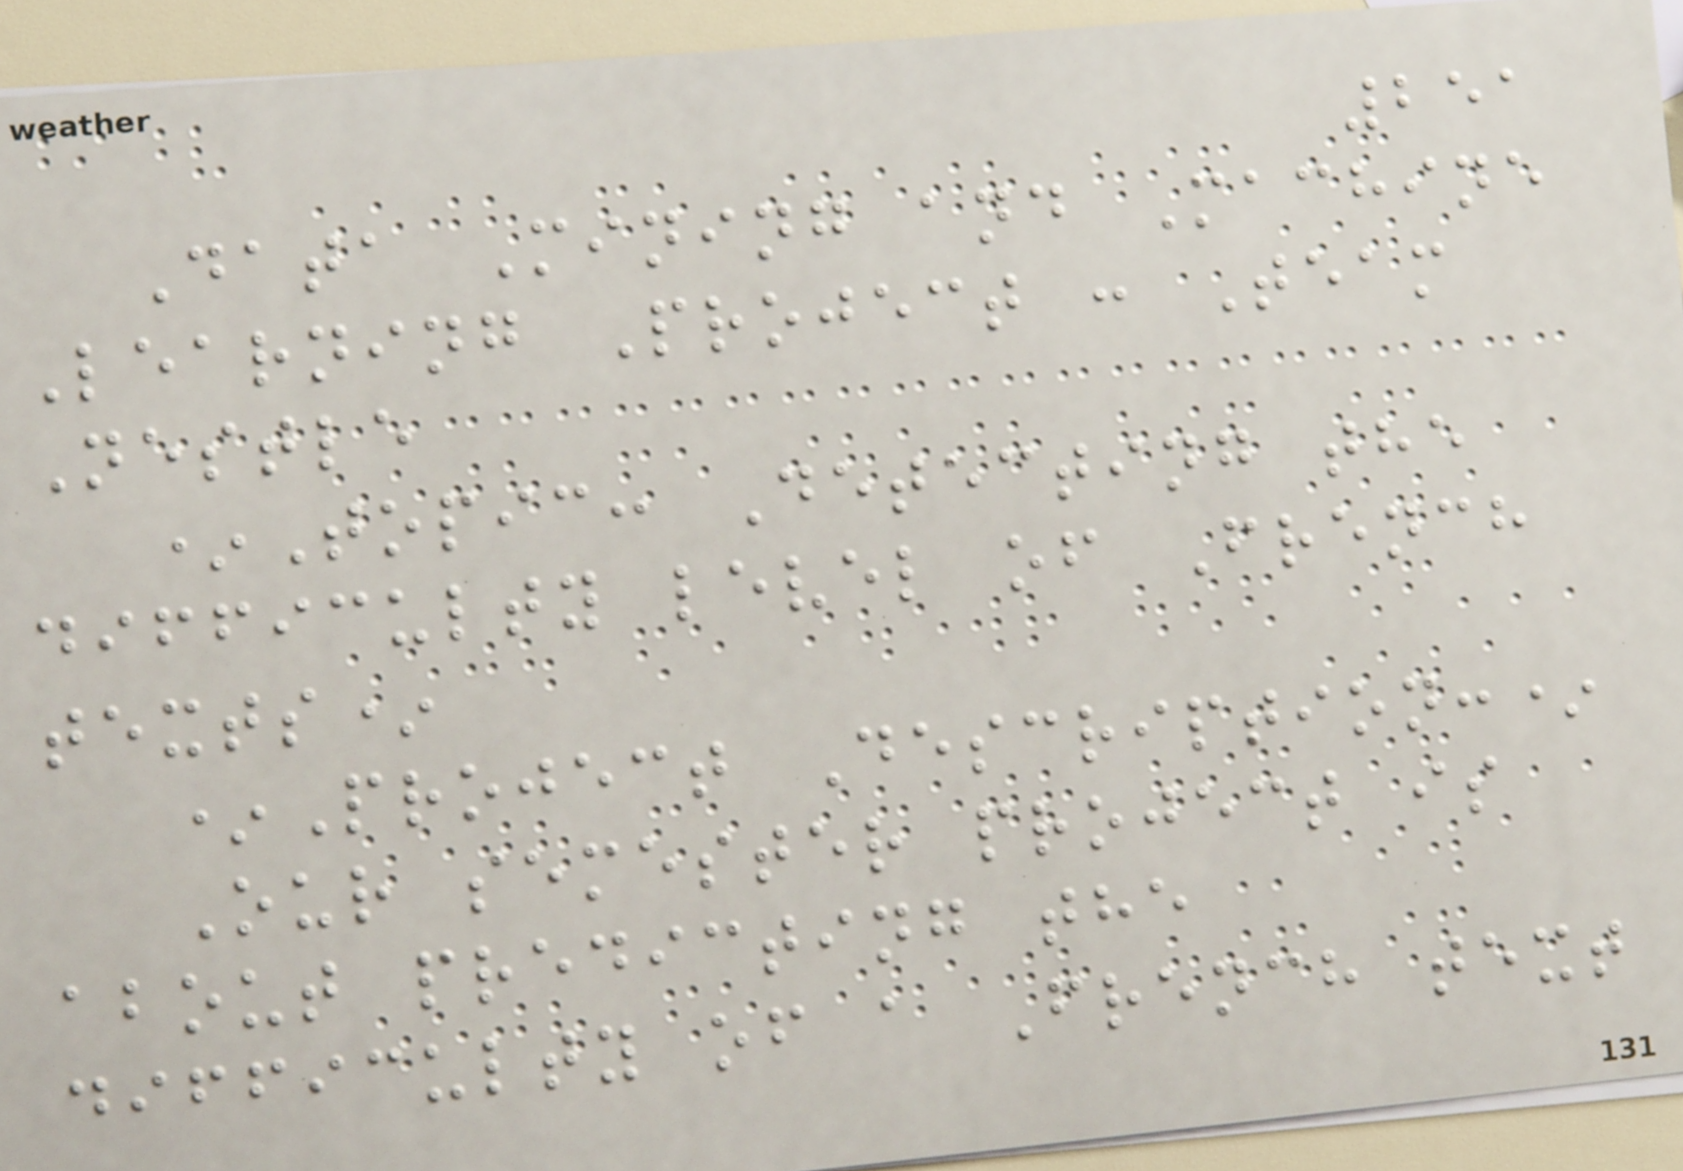251
Data Mining and Machine
Learning Project : Team
Nestle
*Topic: Detecting the
difficulty level of French
texts*
*Project Description:*
Our semester project is
about predicting the
difficulty of a French text
